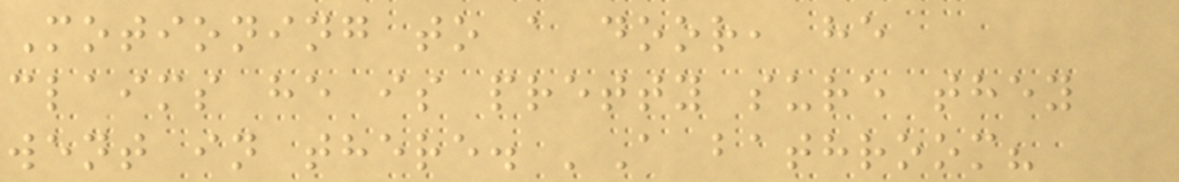Motioning to a door, he
claims he is pretty sure they
went in there. 'A bathroom?
